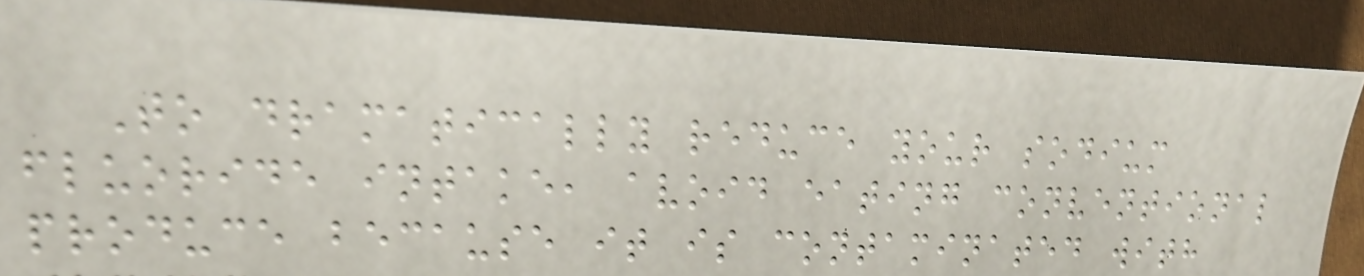To dramatically reduce your sodium
fluoride intake, avoid eating conventional
produce because it is contaminated with
